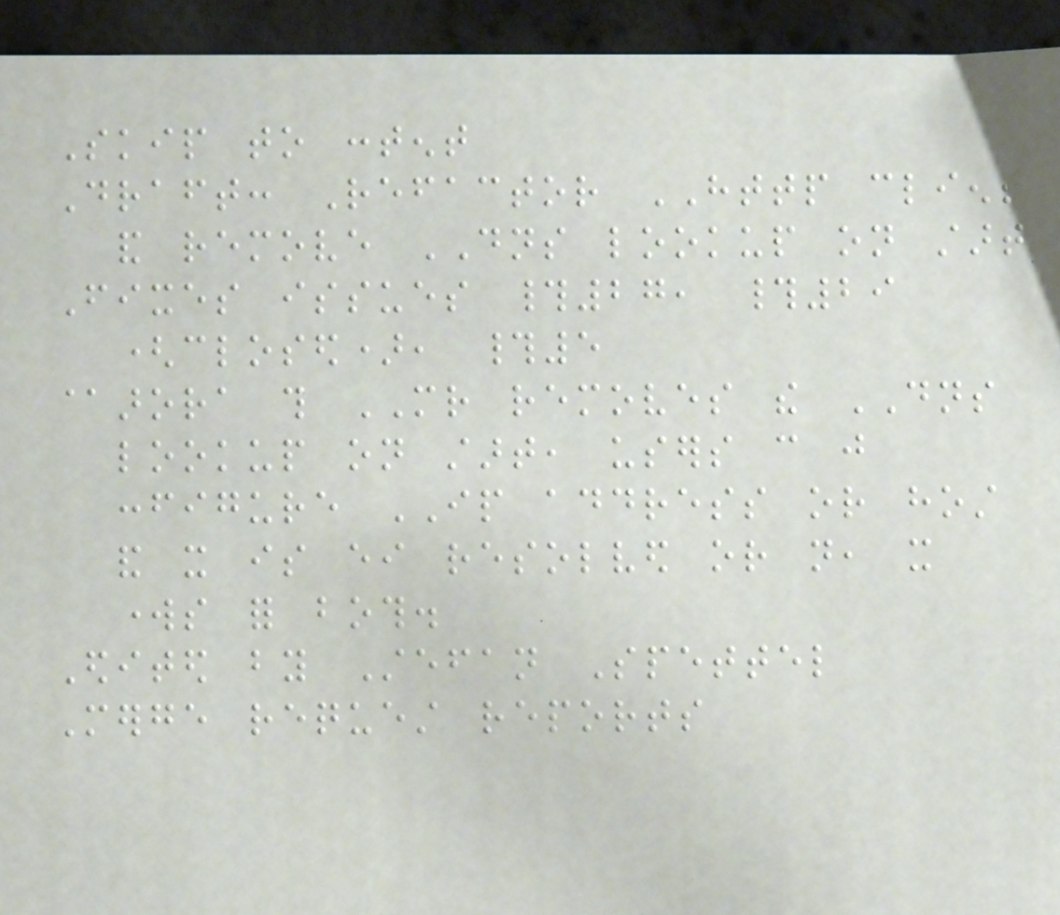Skip to content
Draft: Refactor HTTP client
and remove DNS lookup on start
Fixes issues #27, #29
(closed), #5
@arora this MR removes the DNS
lookup on start, users can just
configure IP address or host
and it is either resolved or not, it
works for both.
Edited by Stefan Spettel
Merge request reports
